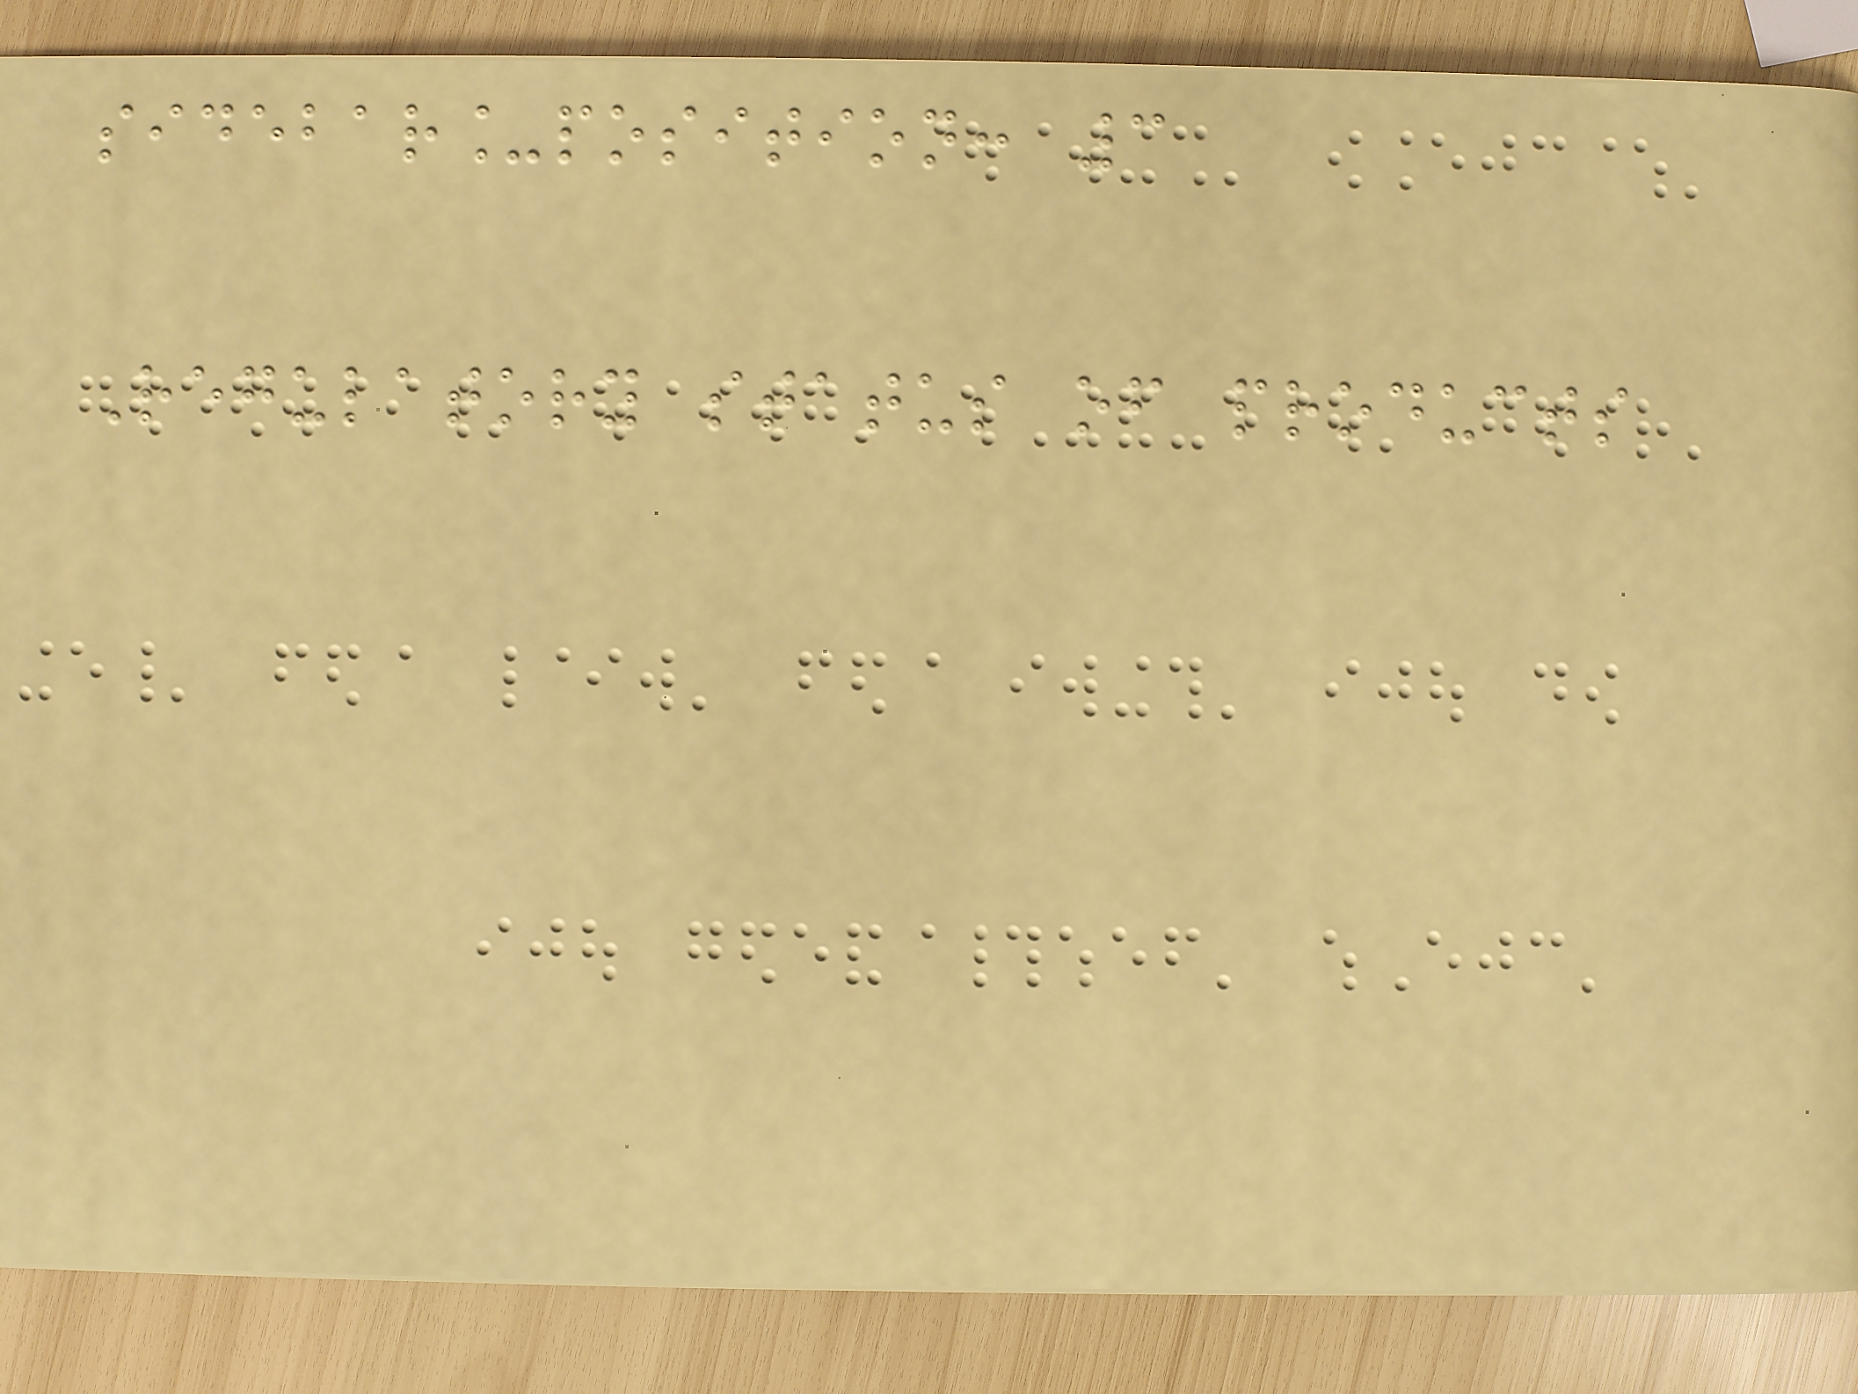sidebar_position: 3
Regulatory status of products
